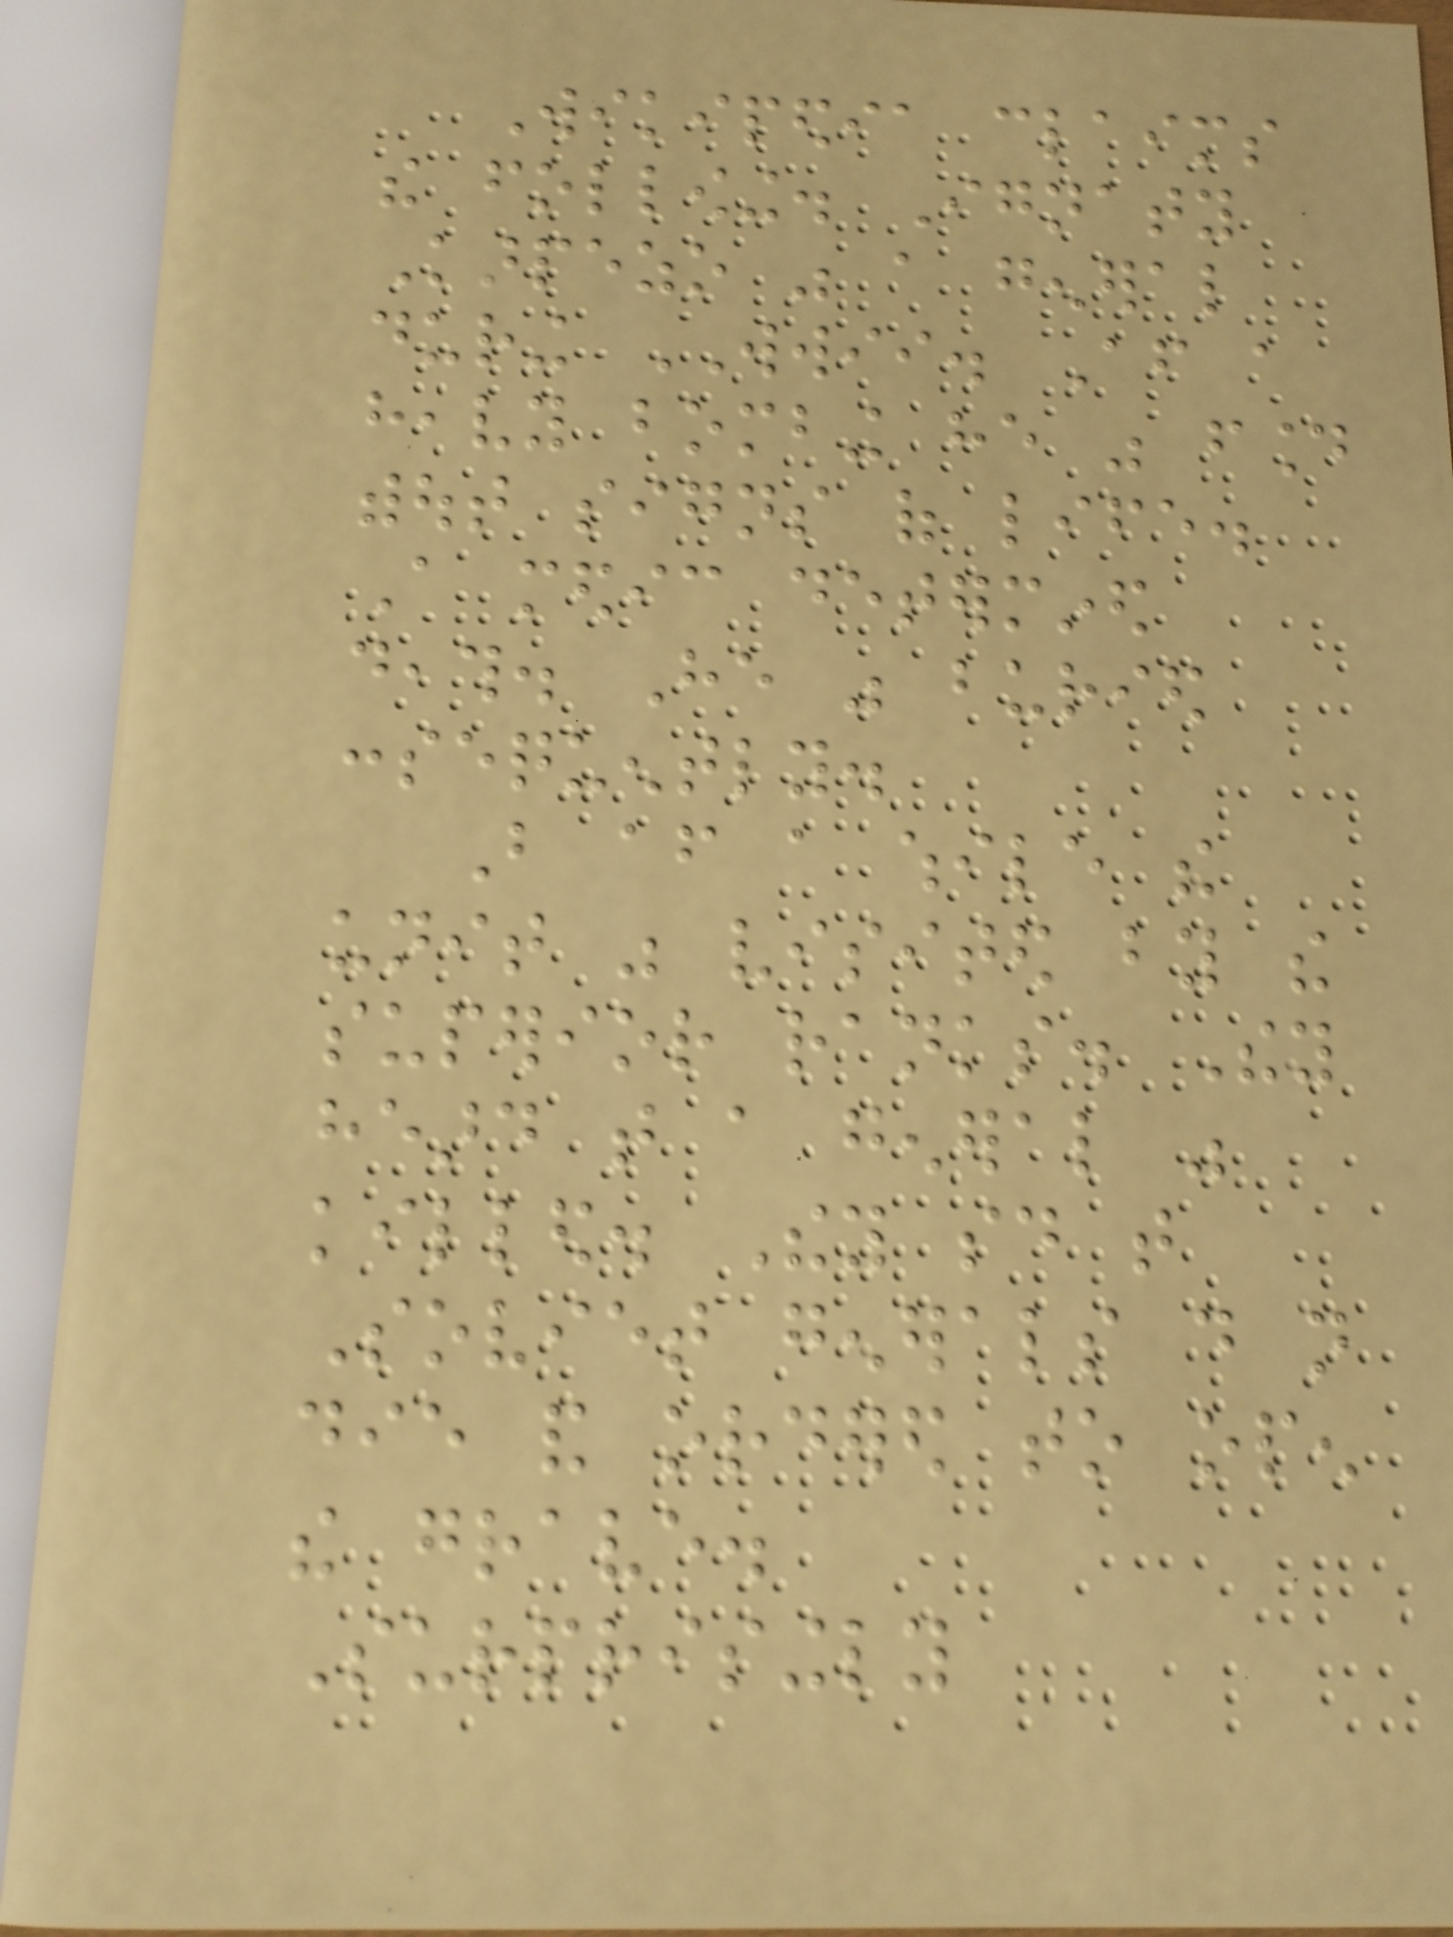Wikipedia claims
the following. Ignaty
Karpezo was a general
during WWII. After a
heavy bombing he was found
without signs of life.
A medic determined
death. He was buried
consequently.
But after a while the
unit was visited by the
superior ranks. They
heard that a general was
killed. They said that
Soviet generals do not
die and ordered to open
the grave.
Surprisingly
